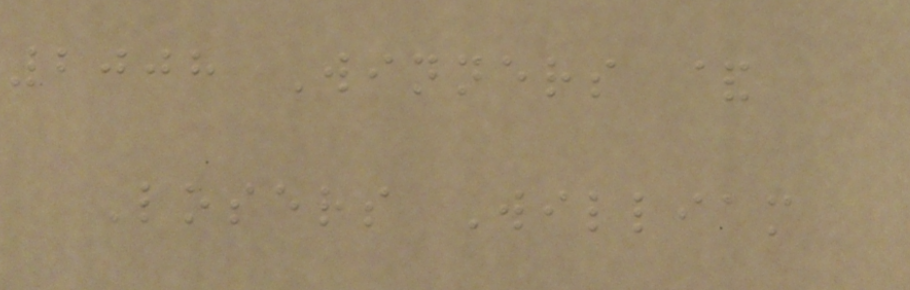2008 Winners &
Losers William
